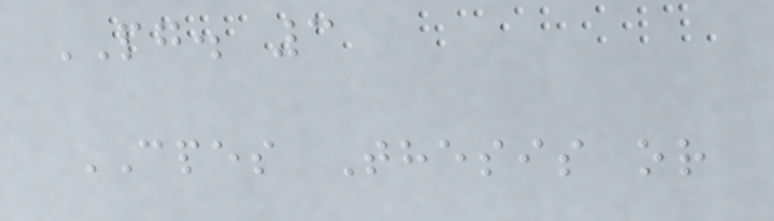PG. 3
CPES Thesis or
